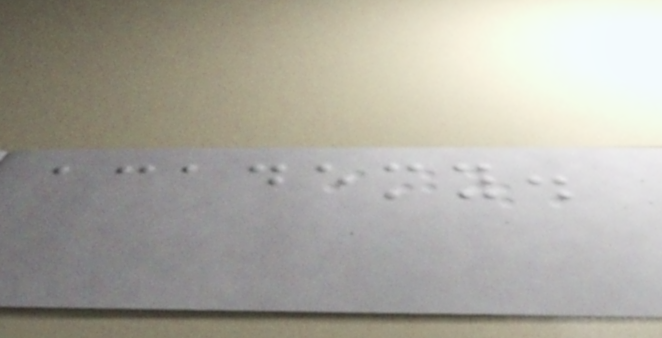academy.
